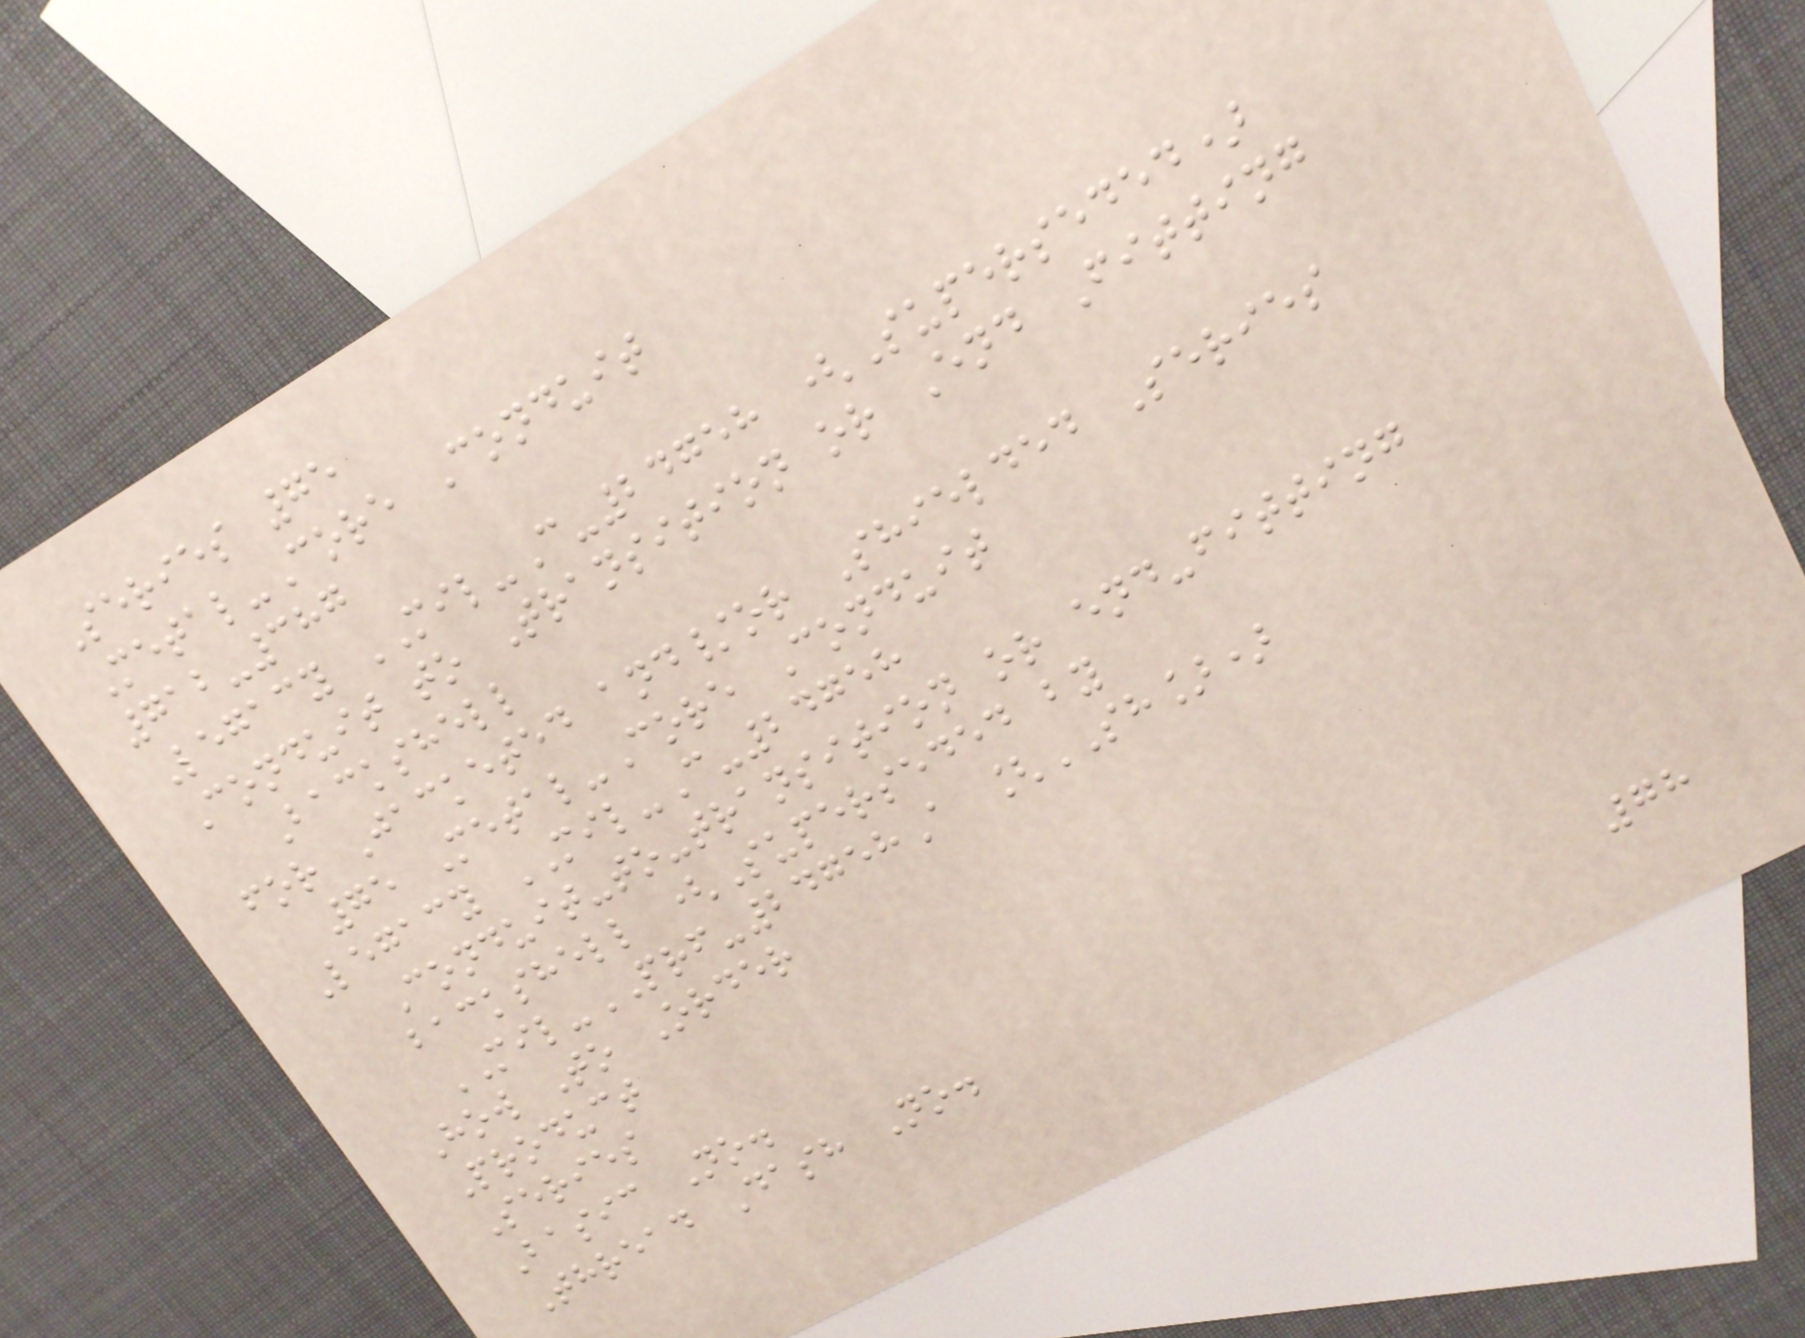Series 75
Metal-Core Conduit
712-387
Legacy MIL-C-24758 (Superseded)
Conduit to Transition or End Fitting
Backshell
for Jacketed and/or Shielded Series
75 Metal-Core Conduit
Legacy MIL-C-24758
Conduit-to-transition or end-fitting
backshell (Superseded by
MIL-PRF-24758A [SH])
How To Order
Product
Series
Basic No.
Thread Dash No.
78
